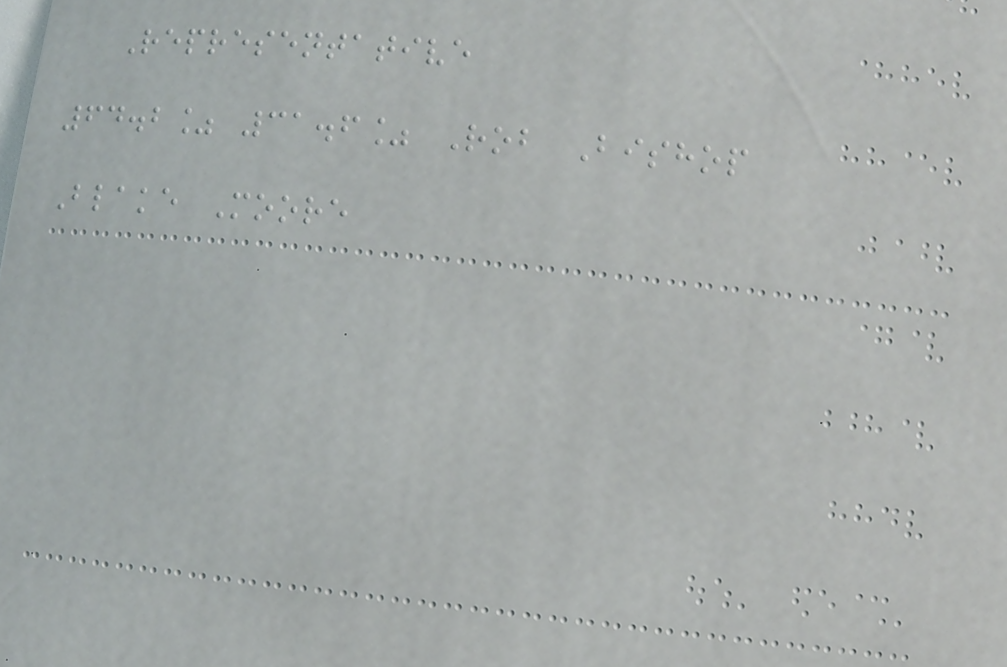Representative
64.2% 31.6% Rob Bishop
Blake Moore
